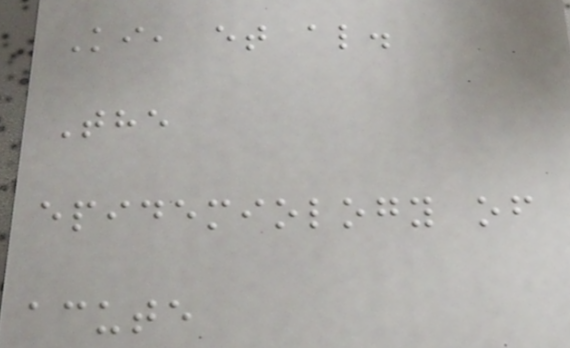Ki, et al.
The
epidemiology of
acute
